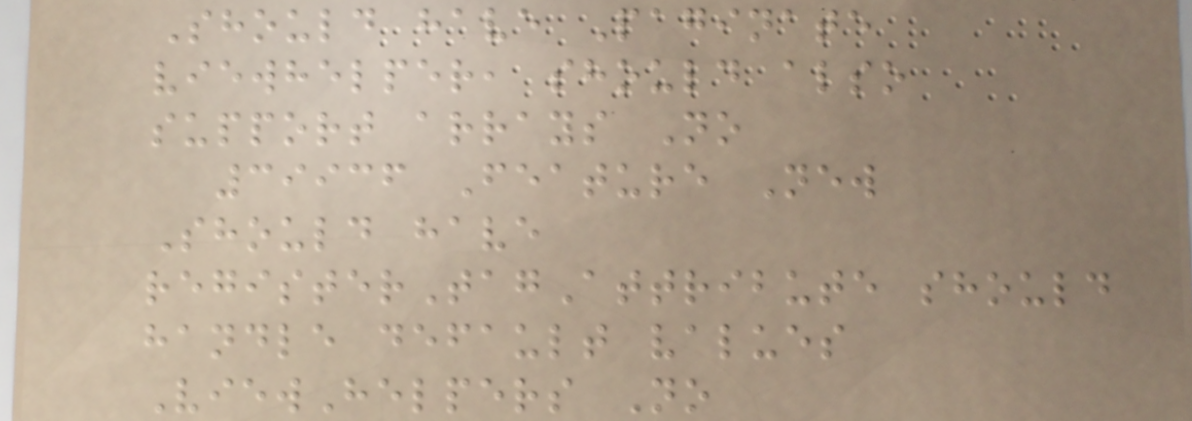Should have Paginate
viewhelper, should also
support arrays No
39936 Feature New
Should have
registerTagAttribute should
handle default values
ViewHelpers No
